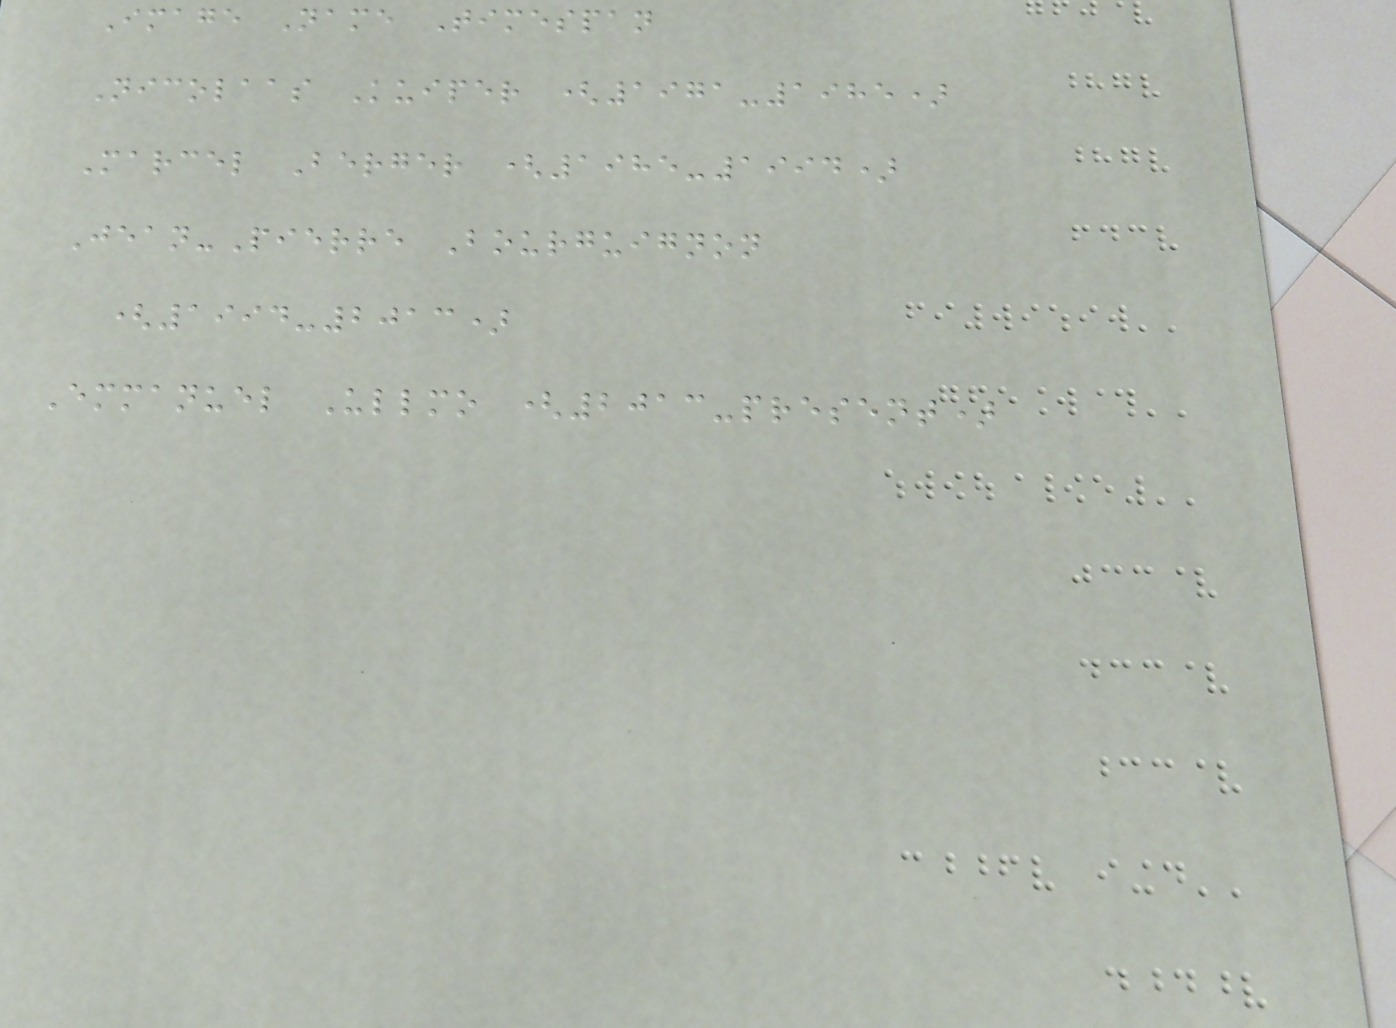Image Name Timespan
Nicolaas Kuiper (1971-1985)
Marcel Berger (1985-1994)
Jean-Pierre Bourguignon
(1994-2013)
Emmanuel Ullmo (2013-present)
